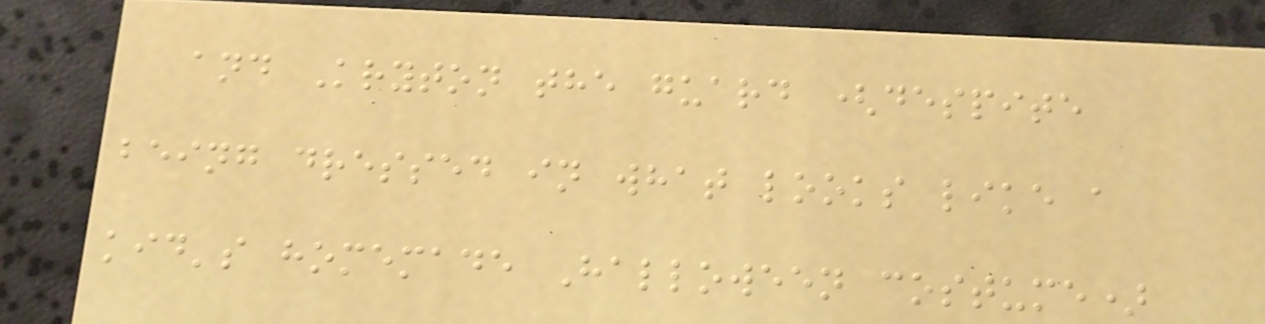and Kryton the guard (despite
being dressed in what looks like a
kid's homemade Halloween costume)
